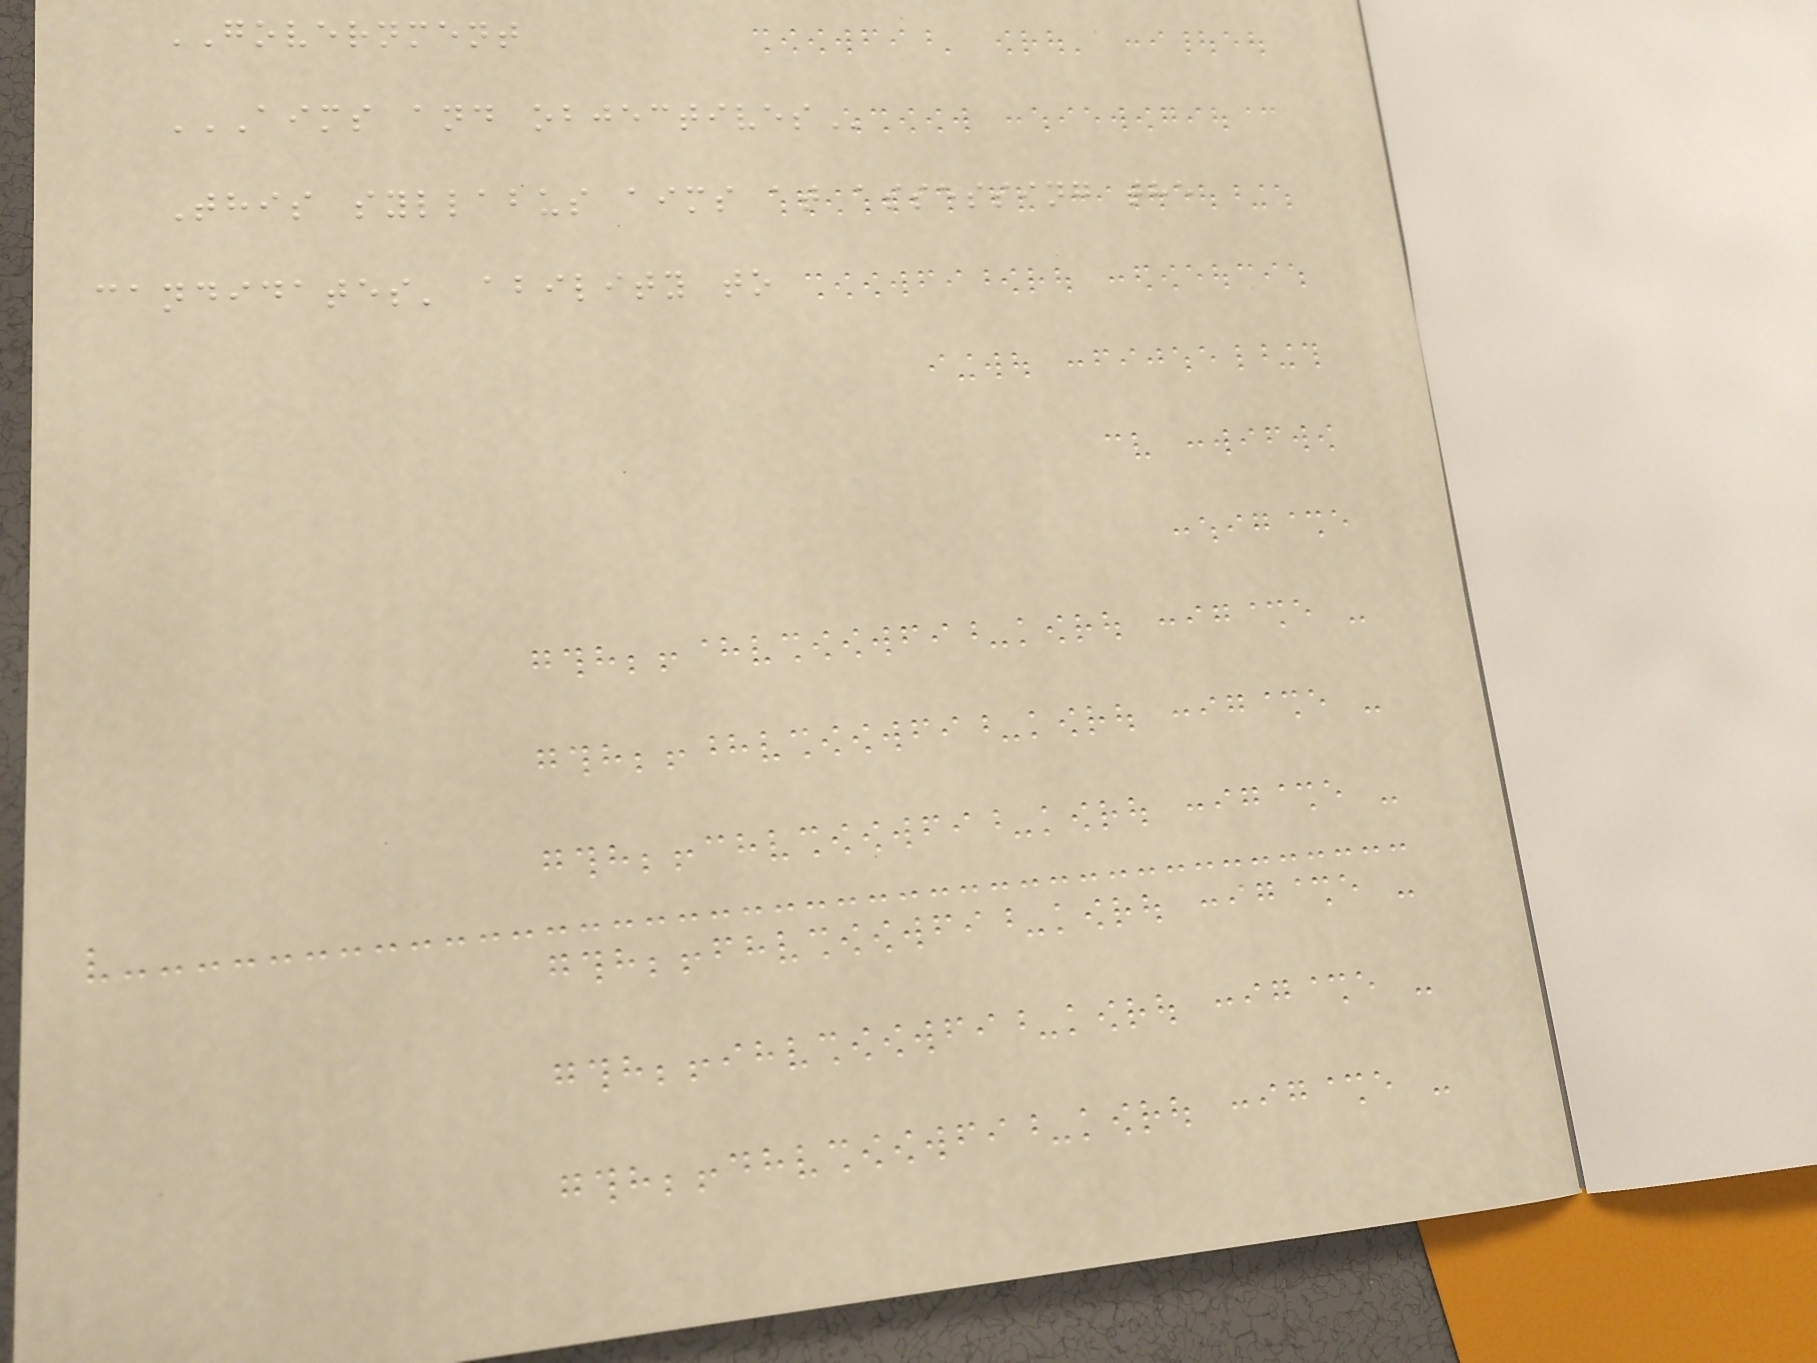GOVERNMENT
AIMS AND OBJECTIVES
This syllabus aims at assessing the
candidates' ability to
